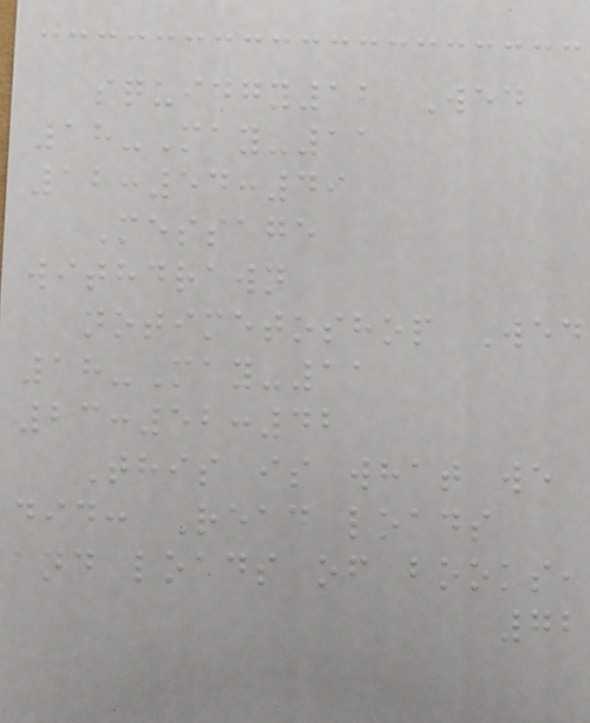squidgy12 Wed
18-May-11
12:54:49
Message
withdrawn
notimetoshop Wed
18-May-11
23:52:42
This is what we
did: Read loads
and loads of books,
72
